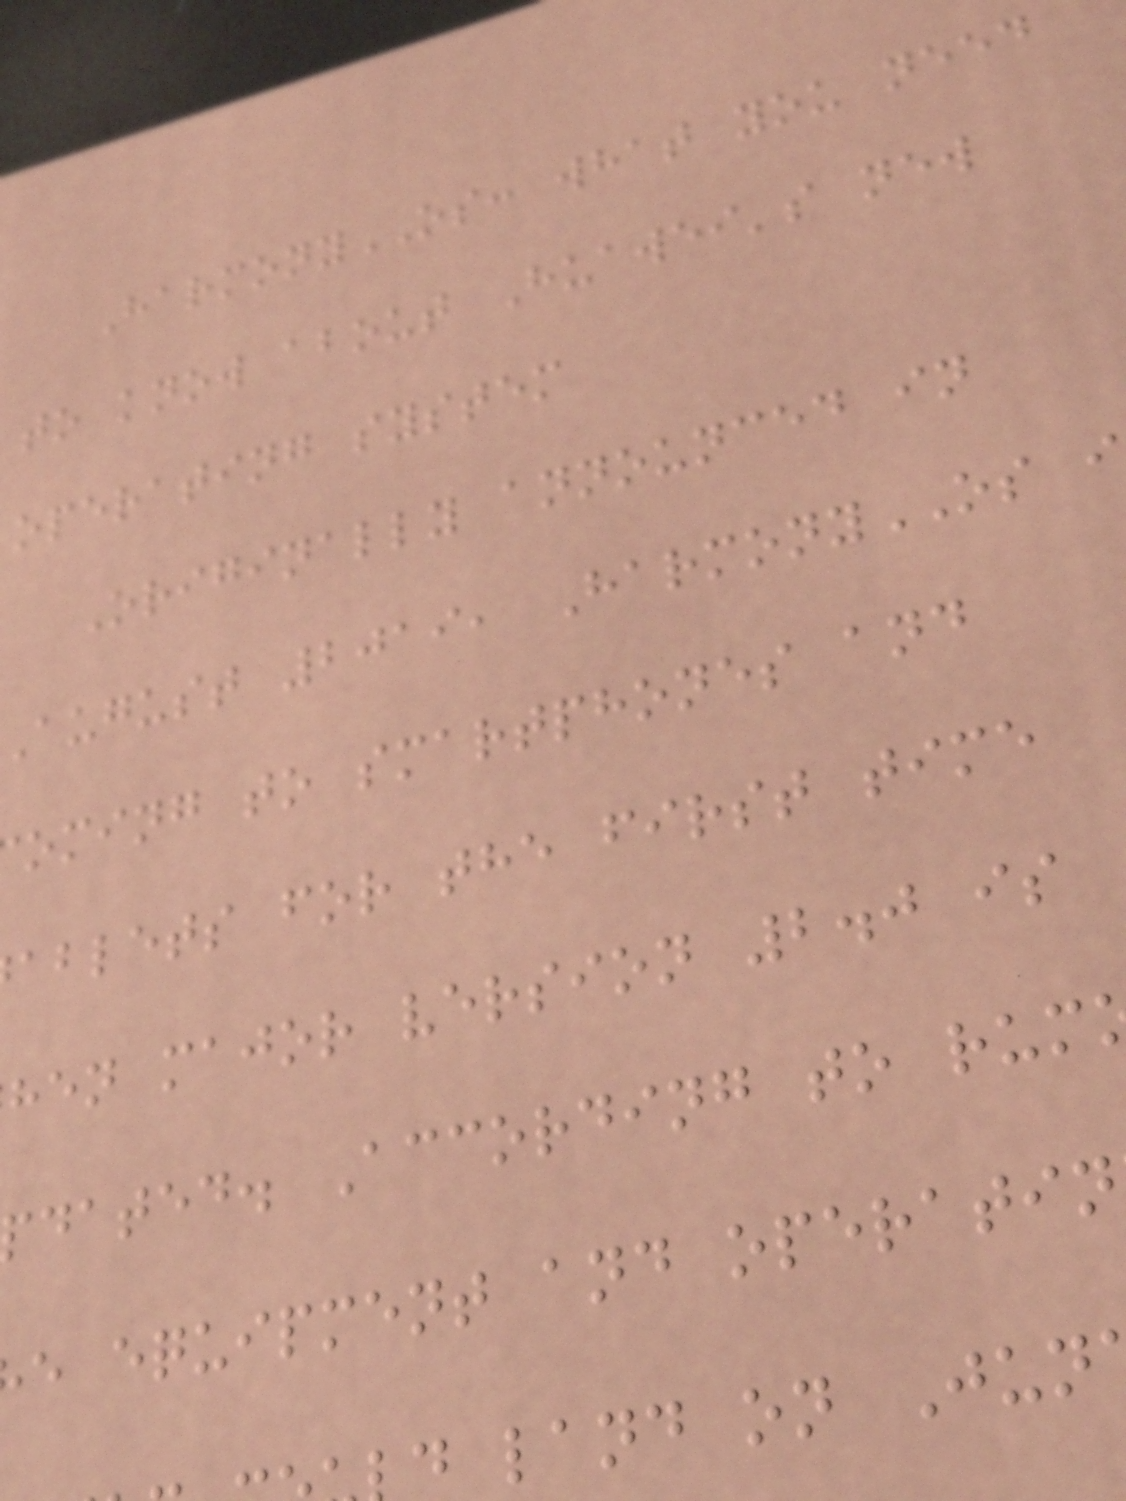HarmonyOS: what you need
to know about Huawei's new
operating system
Originally announced in
august 2019, HarmonyOS i
oming to smartphones and
ablets for the first time
hen major version 2.0 is
dated. According to rum
e equipment and operatin
d land on Jun
